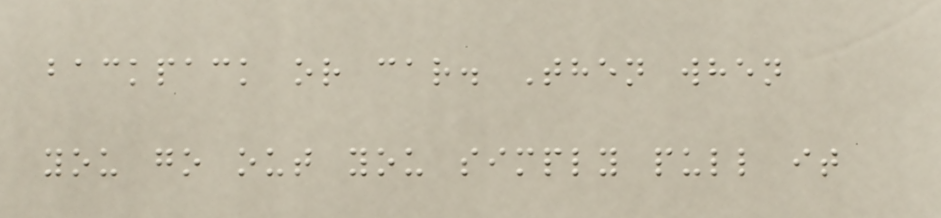backpack or car. Then when
you go out you simply pull it
